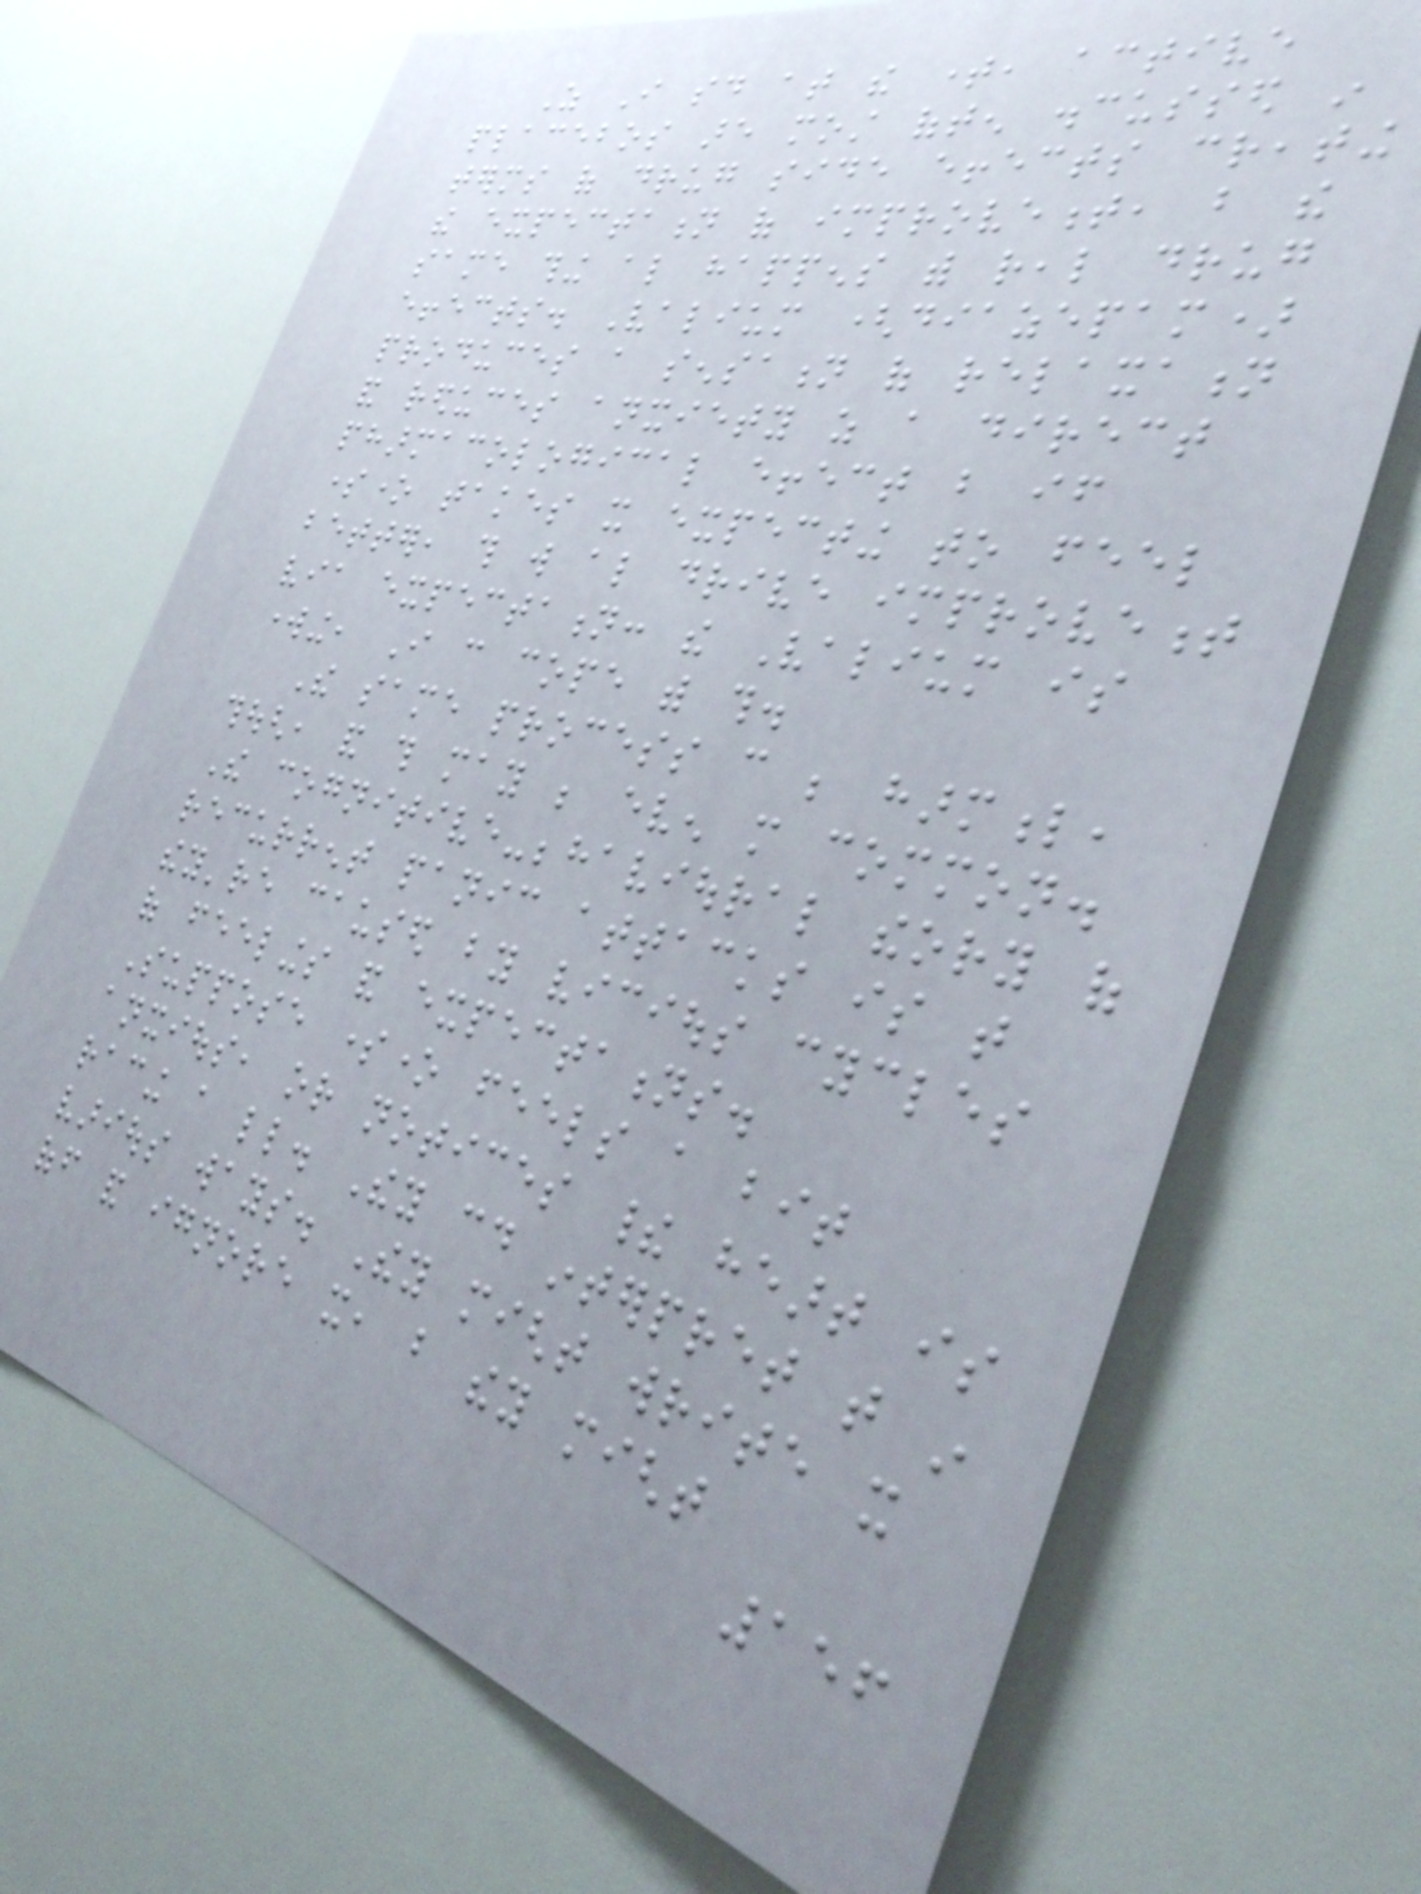As I said at the time, active
placebos are most often discussed in
terms of drug side effects creating
the expectation of improvement, but the
same thing also happens with real drug
effects. Valium (diazepam)
produces a sensation of relaxation
and reduces anxiety as a direct
pharmacological effect but if
someone takes it expecting to feel
better, this will also drive improvement
via expectation: the Valium is
working, I can cope with this.
The same process can be harmful,
though, and this may be even more common.
The cognitive-behavioural theory of
recurrent panic attacks is that
they're caused by vicious cycles
of feelings and expectations.
Suppose someone feels a bit
anxious, or notices their heart is
racing a little. They could interpret that in
various ways. They might write it
off and ignore it, but they might
156
